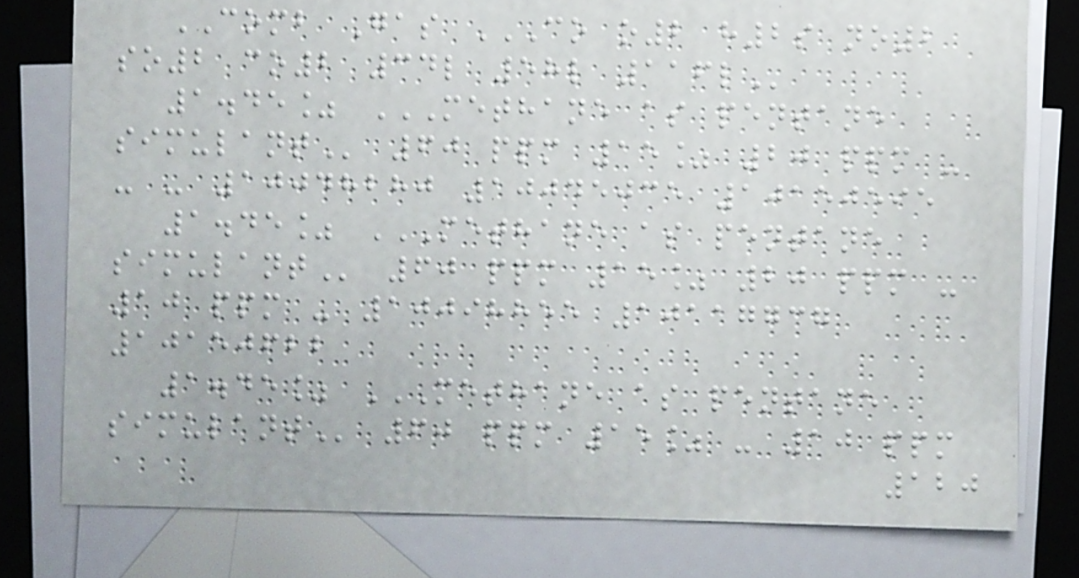COMB Gas CO O2 H2S NO2
SO2 CO2 34L 58L 116L
1.45% METHANE AS PENTANE
SIMULANT 60 ppm 15% 20 ppm -
- - 10048280 10045035 10150595
1.45% METHANE AS PENTANE
SIMULANT 60 ppm 15% 20 ppm -
10 ppm - 10098855 10117737
10150622
1.45% METHANE AS PENTANE
SIMULANT 60 ppm 15% - 10 ppm
120
